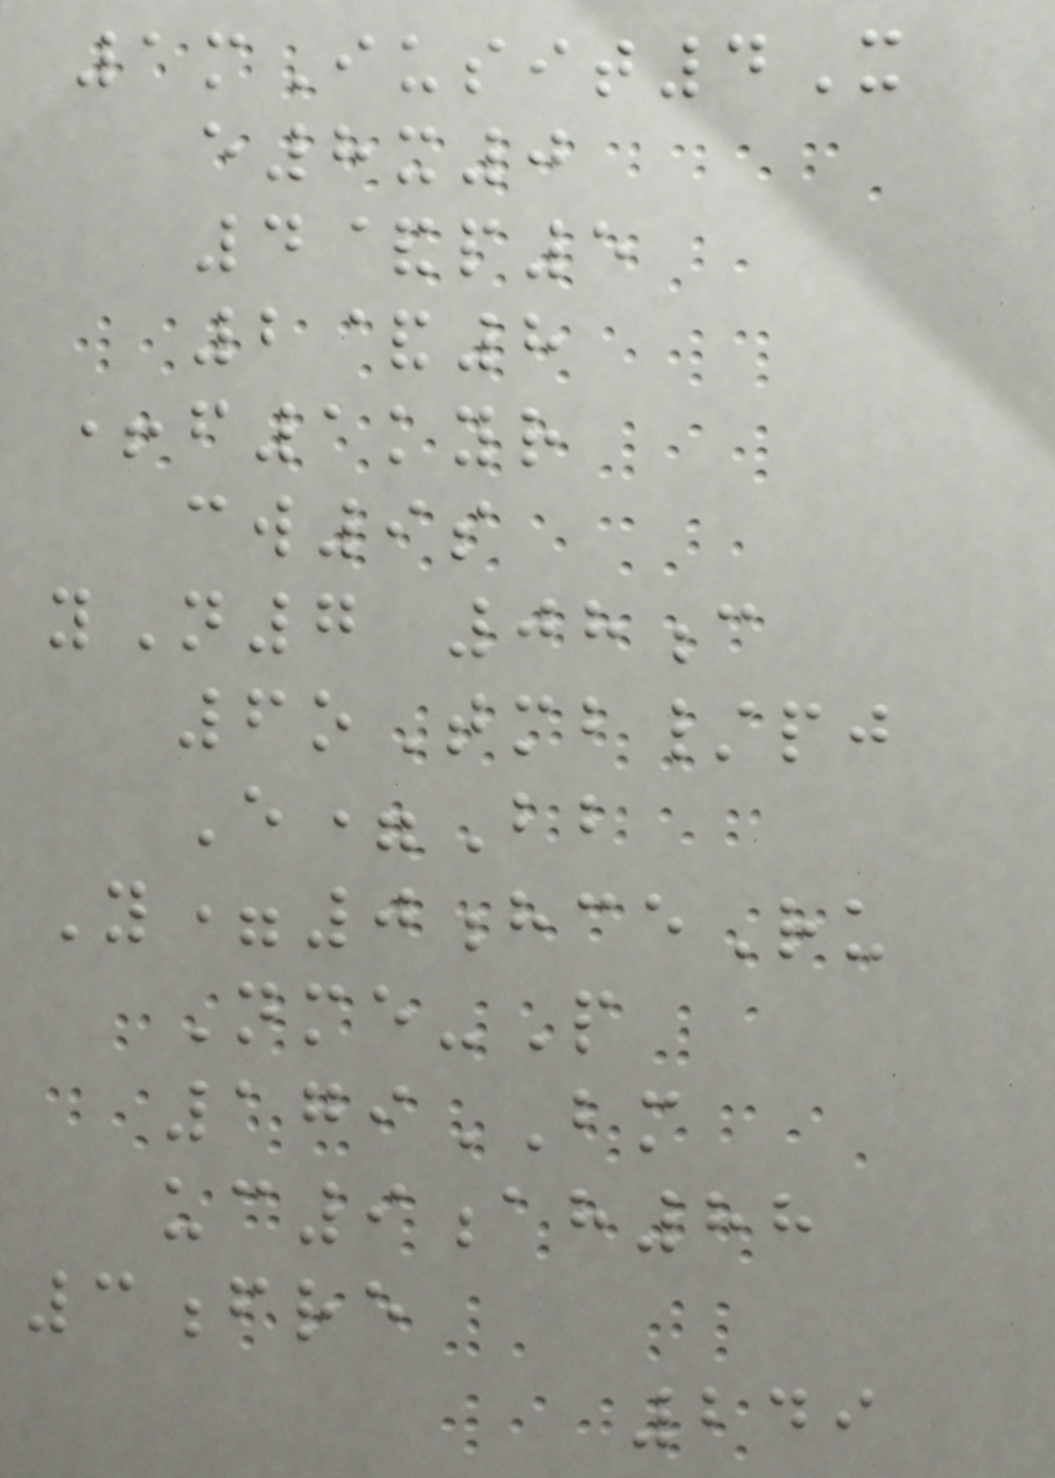1mIusit4X
e8x0
4&p5
2&8
+f1kyr
cw9s
yN7 08c
6oTmb/pj
E=Bb
Y=0hceRu
Nme-P
179BM
uc9ah88
3fre
249
